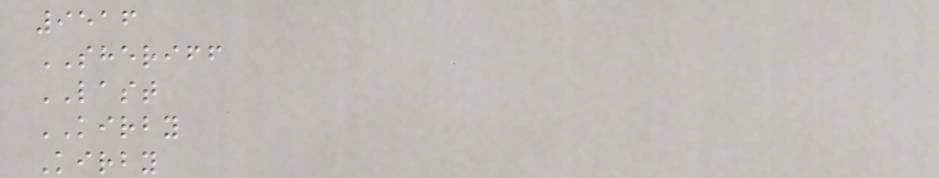9516
SHERIFF
LAST
KIRBY
Kirby
